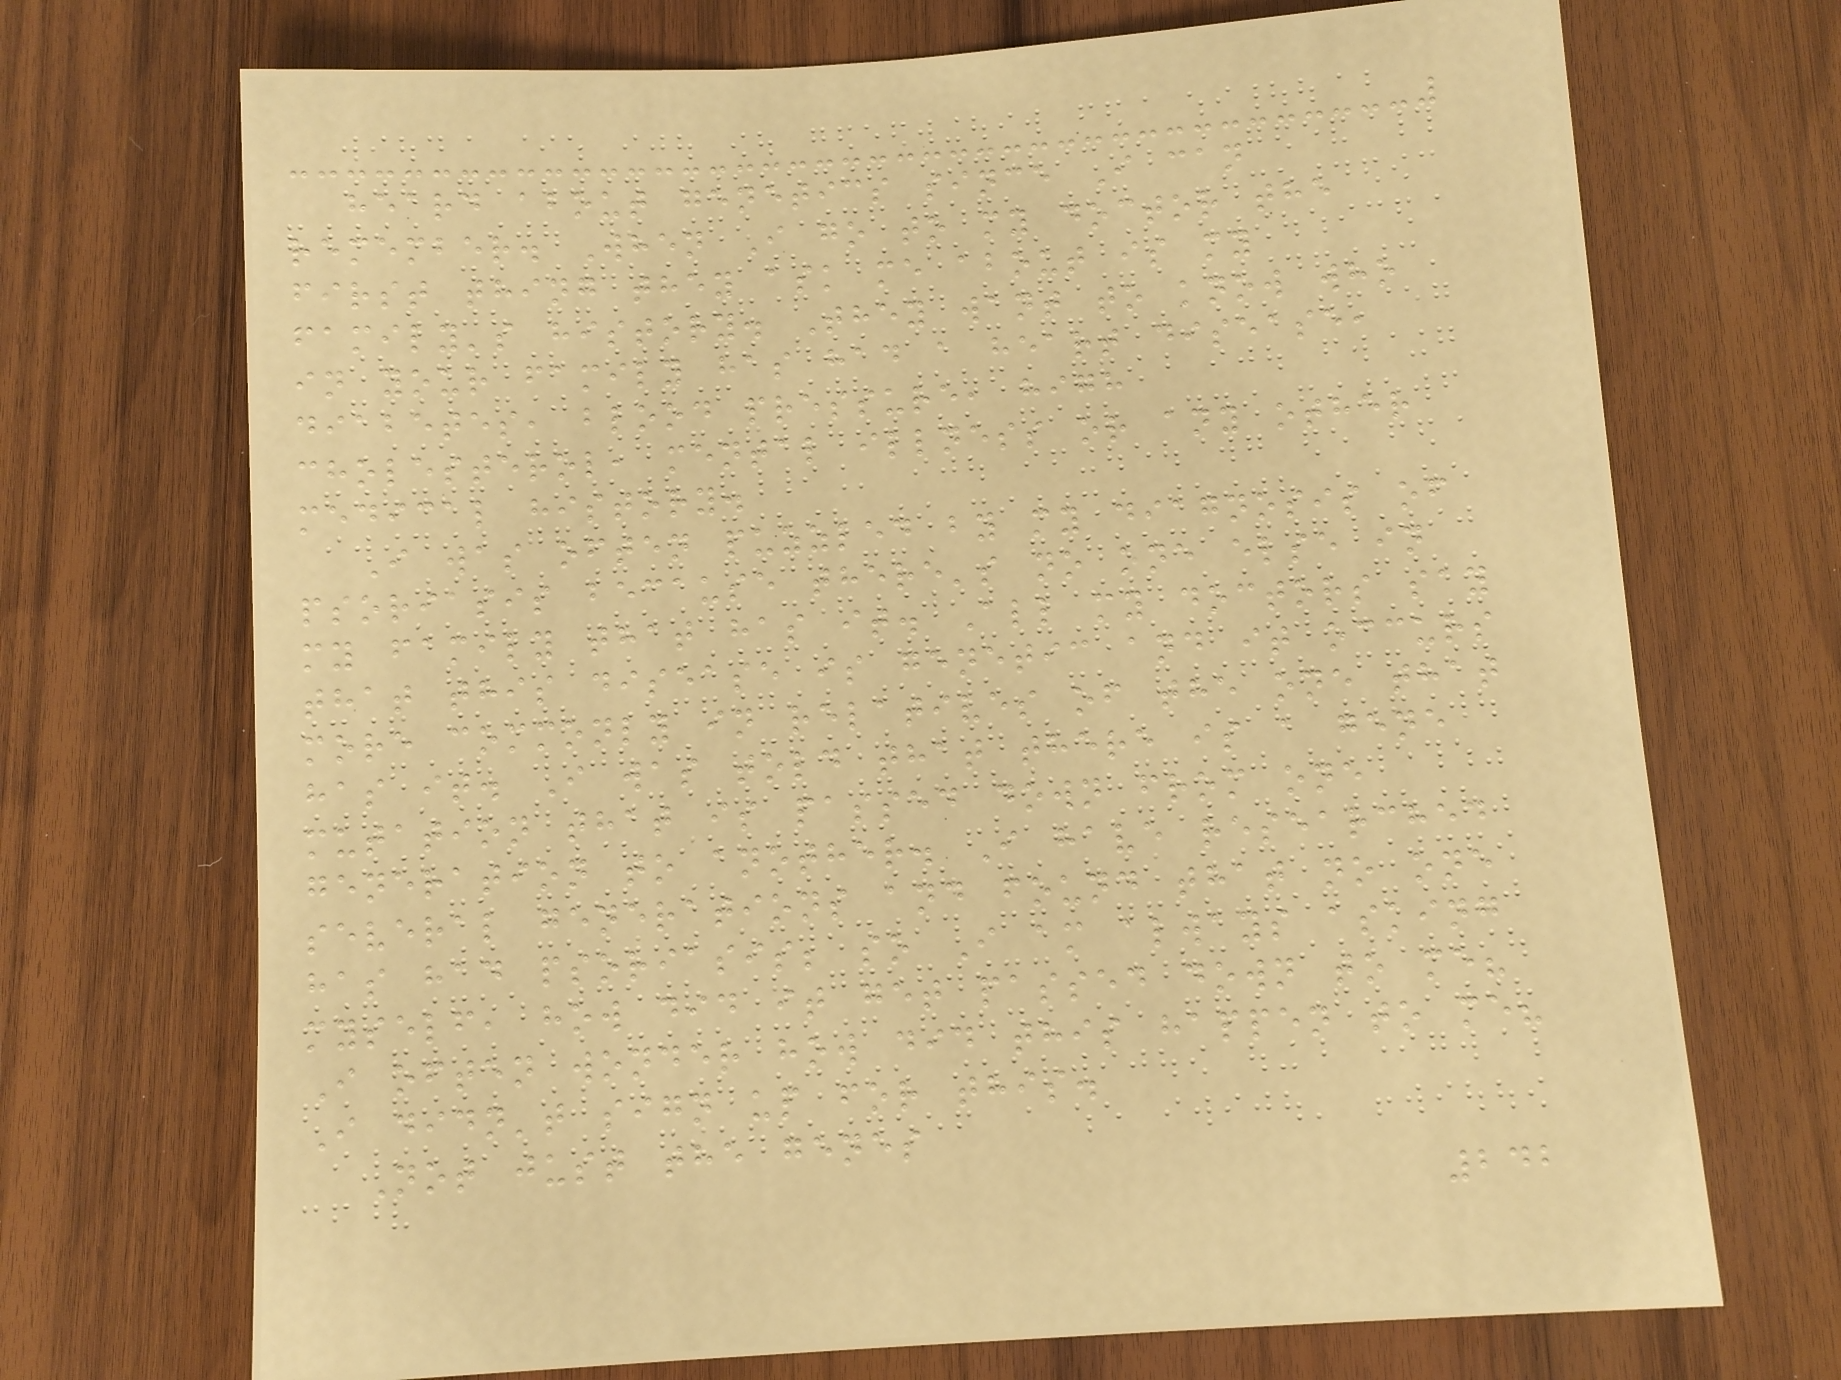heard about genetics since I can
remember. When I go to my doctor the
first thing they ask me about is my
family's history. They want to know who
in your family has had a heart disease,
diabetes, blood pressure, high
cholesterol, mental illness or any other
medical history.
I was often puzzled by my diagnosis of
psoriasis because there's no one else in
my family that has it. All my doctors say
that this disease is genetic and it occurs
more commonly in relatives of the one that
has it. I was told that there is a gene
mutation that is passed down from one
generation to another. I have researched
several generations and found that no one
has had psoriasis; so I am always asking
myself, how did it get passed down to me?
I often wonder how did this happen to me?
I didn't sign up for this.
Not just the genes
242
